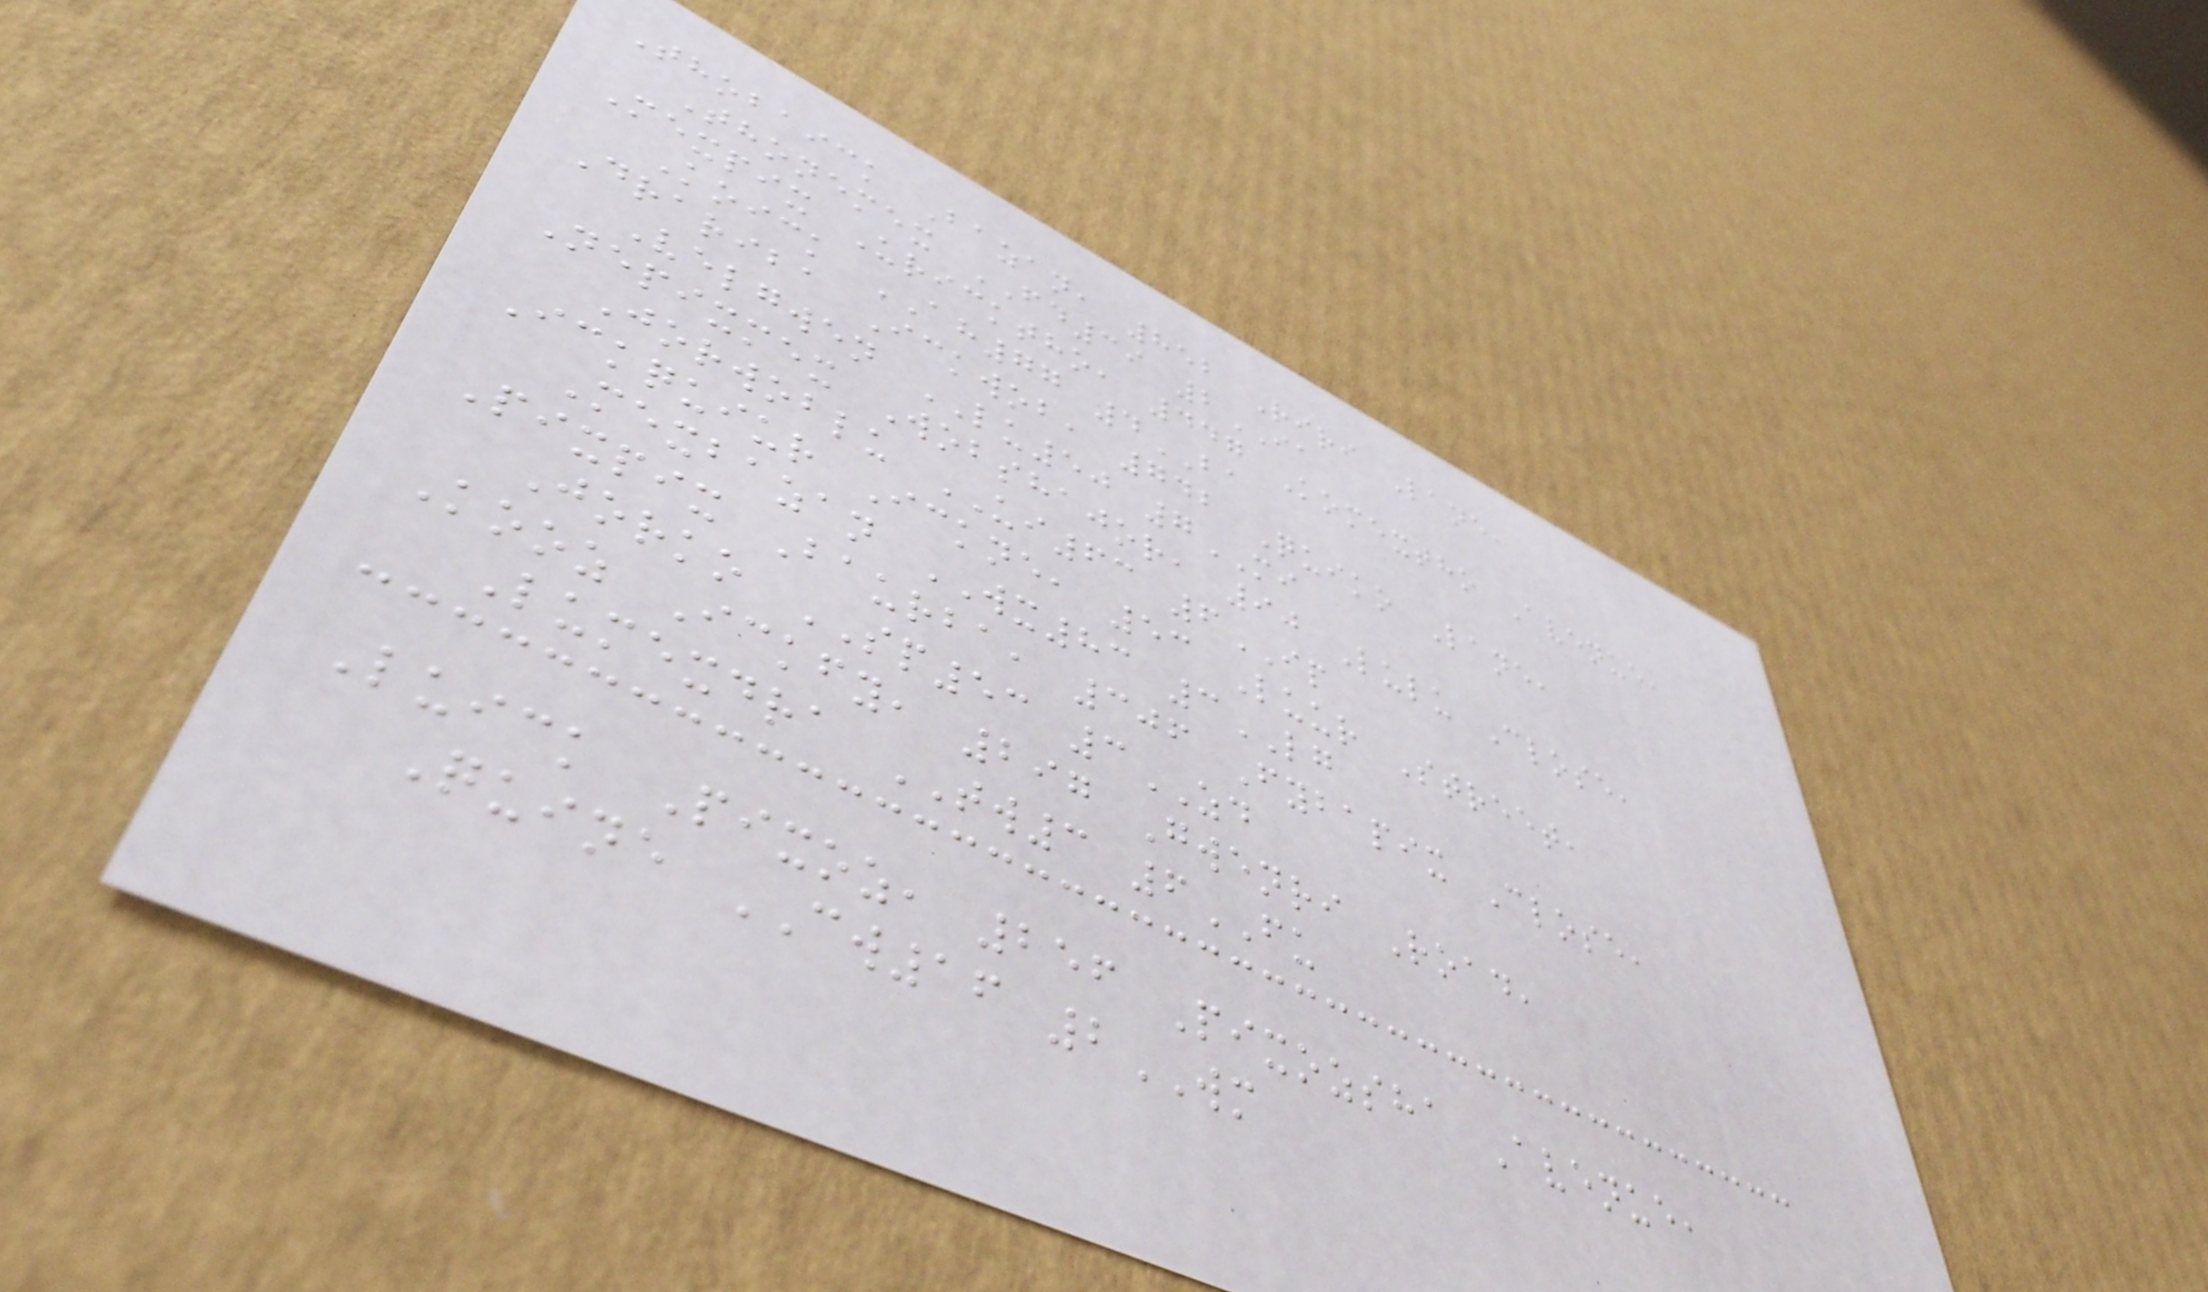Thobaick Bazan, 852 Riri Lane,
Thonemex FD39 2IA
Mexpix Uricktho, 447 Komextho Avenue,
Koick AH77 4BA
Drariba Ickwob, 742 Quiko Lane,
Velgwen LU50 7MI
Nepixmex Wobshajor, 90 Lulu Close,
Jorwoblu UI63 6IP
Ickquiur Ickne, 53 Luur Street,
Mexbazan WX83 3LG
Pixpix Baurba, 306 Fybapix Close,
Jorko SP53 3ZD
Kooz Ickfy, 297 Gwenri Road,
Lumexdra TW3 6FU
Luick Pixoz, 256 Pixozsha Avenue,
Quine CW16 2WM
